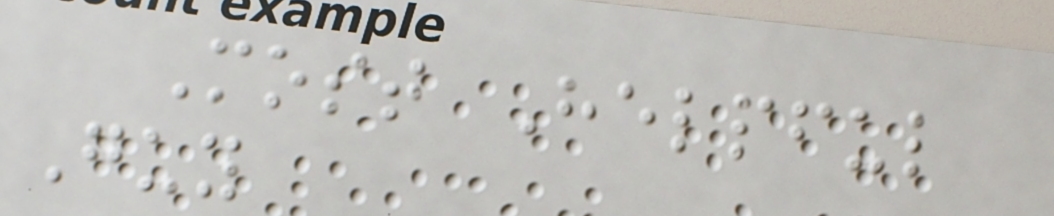Most Helpful
Guy
